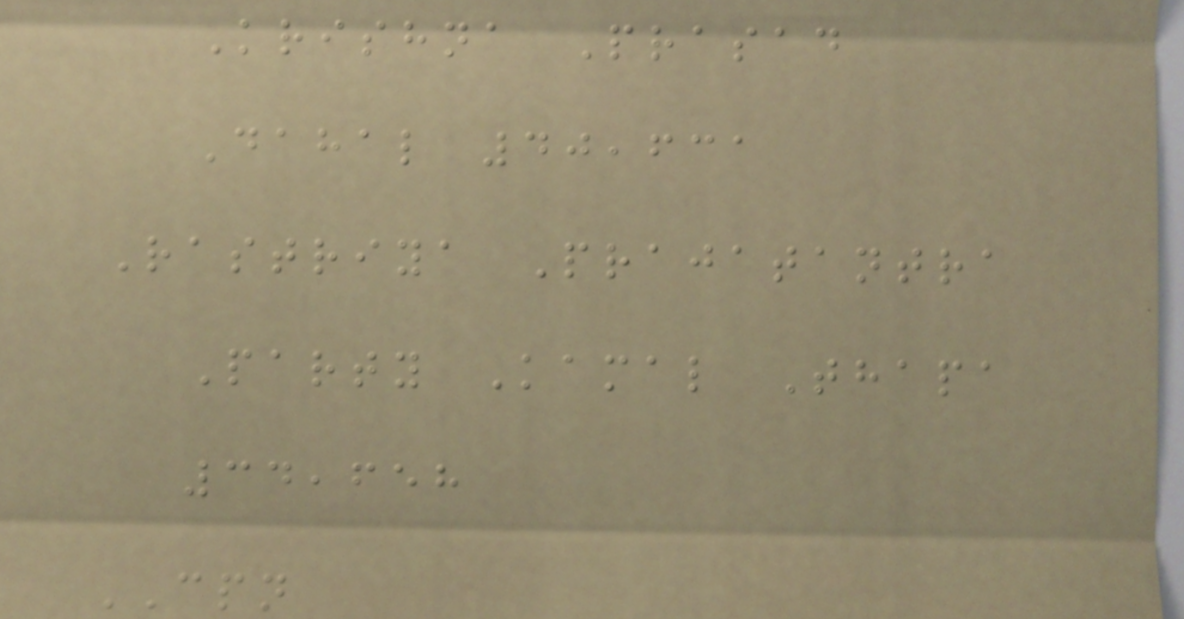Krishna Prasad
Dahal 40,631
Rastriya Prajatantra
Party Kamal Thapa
34,658
CPN
